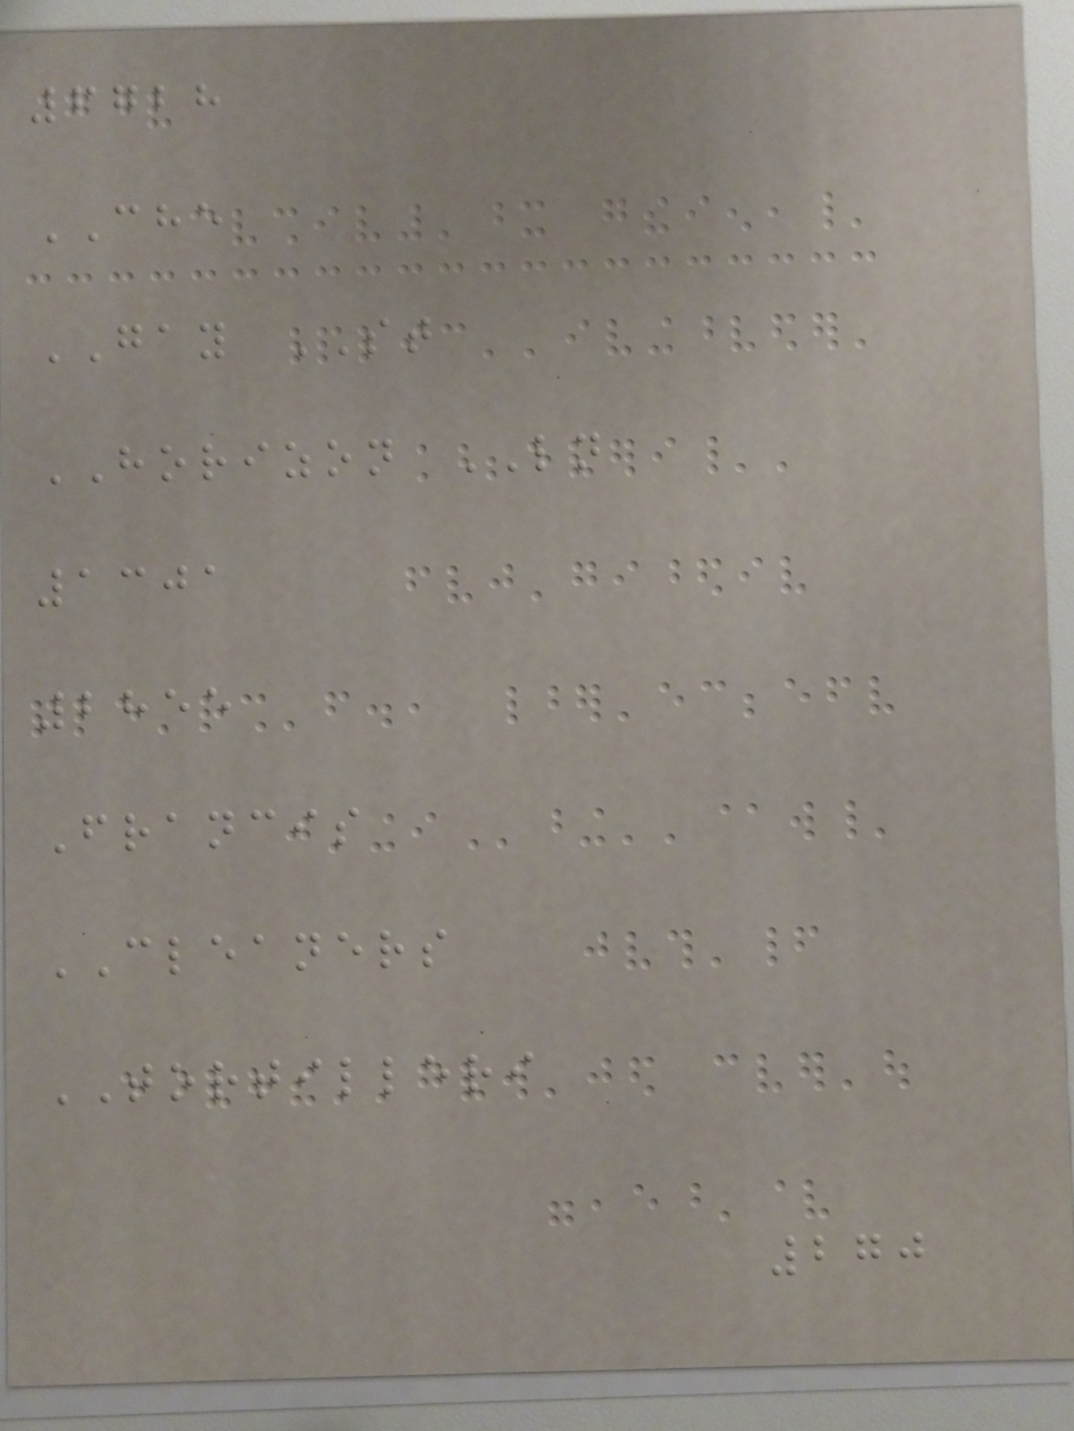6728
CHE
GAY ST
HORIZON LN
1301
2855
Francis
CLEANERS
TORTILLERI
270
